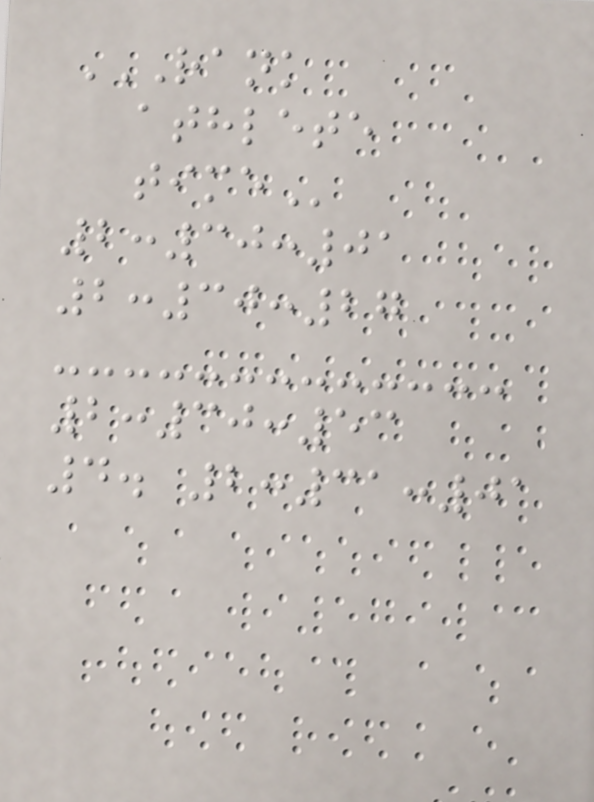RANK
ATHLETE
TIME
2:30:01
2:30:27
2:30:53
4. 2:31:01
